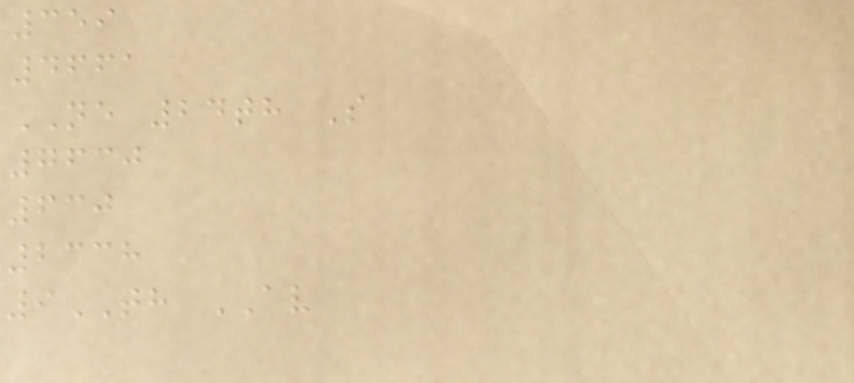359
4661
NE 24th S
7630
630
2338
9TH AV
